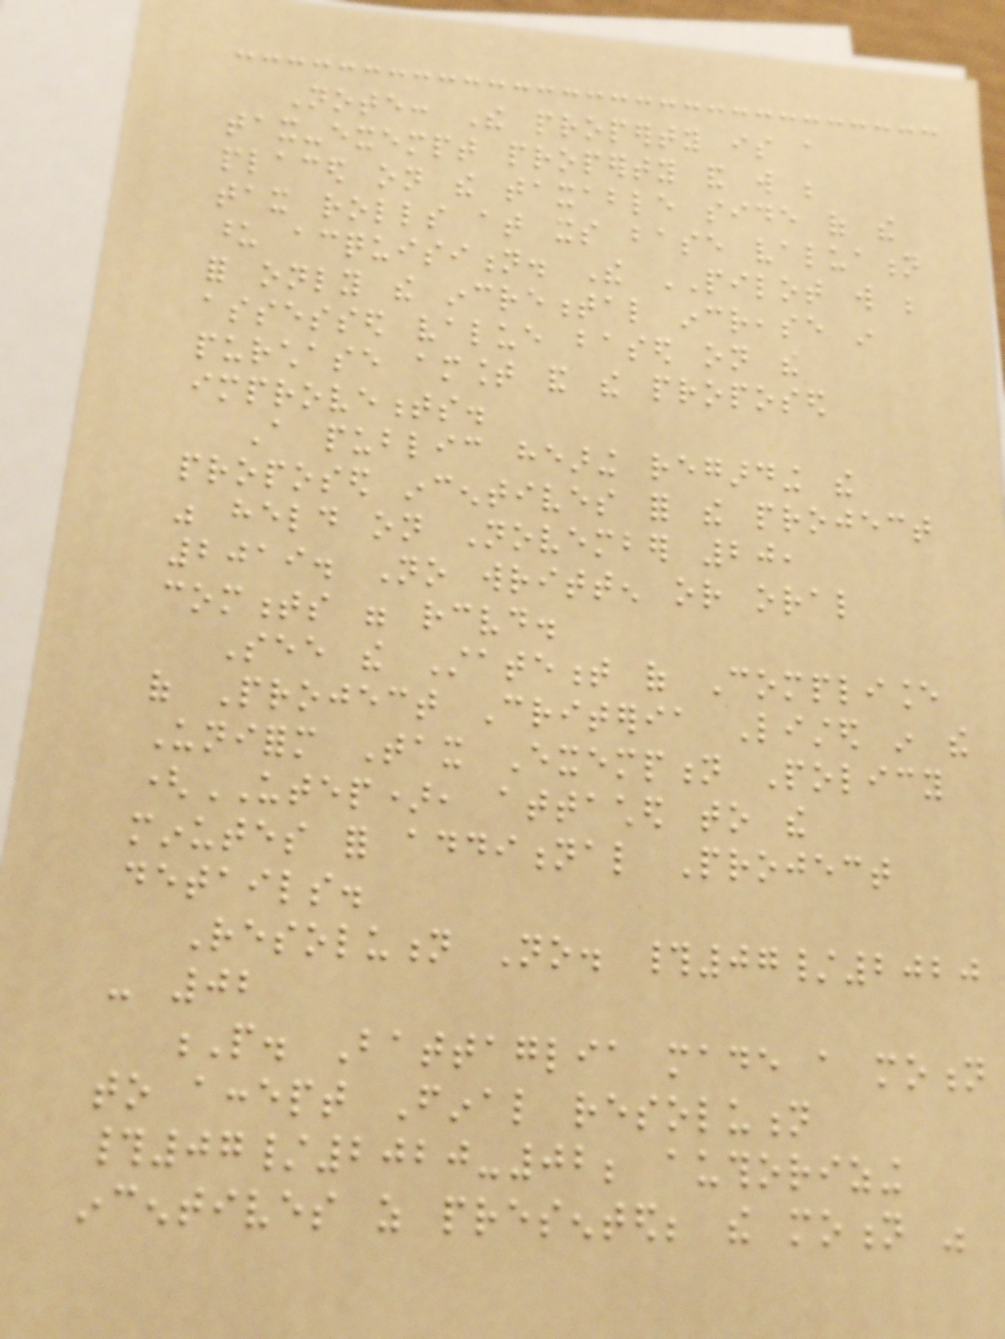Note: The property is a
tax-exempt property and will be
placed on the taxable side of the
tax rolls at its base valuation
upon acquisition. The PILOT will be
for only the incremental increase in
assessed value based on the
purchase amount and the proposed
improvements.
A public hearing regarding the
proposed incentives for the project
was held on November 20,
2019. No written or oral
comments were received.
See the Statement of Compliance
of Project Criteria Listed in the
Uniform Tax Exemption Policy
(UTEP), attached to the
minutes for additional Project
details.
Resolution No. #07/2020
- 02
P. Battaglia made a motion
to accept Final resolution
#07/2020-02; authorizing
incentives as presented; the motion was
